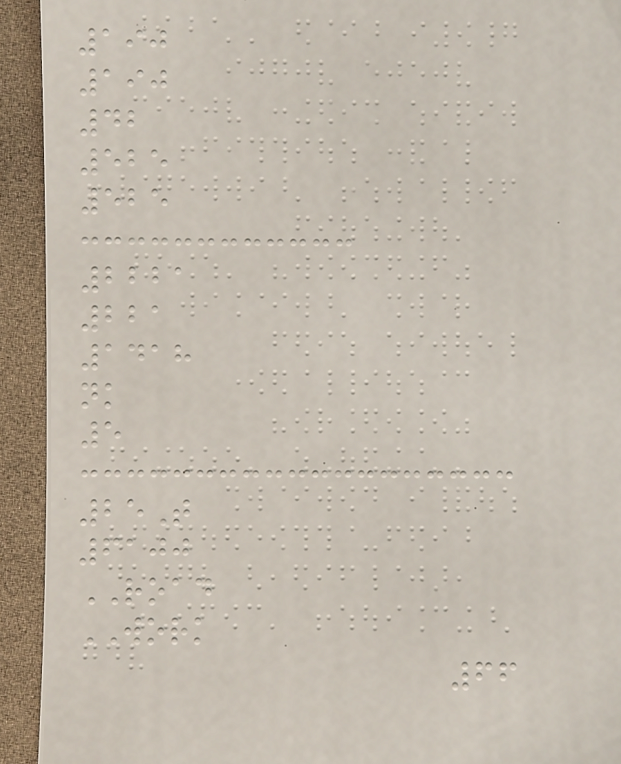190
190
42
525
525
2221
221
1418
nk
5
25T
6100
ROAD
WORK
66
